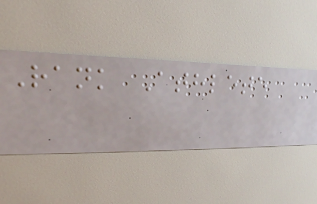Rank Athlete
